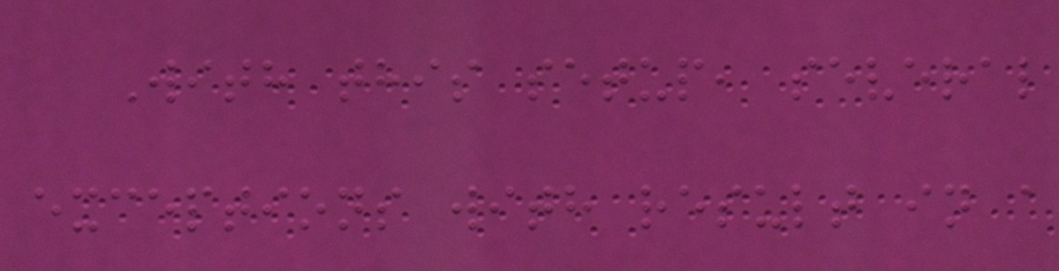With this setup, several
exceptions with result in a
